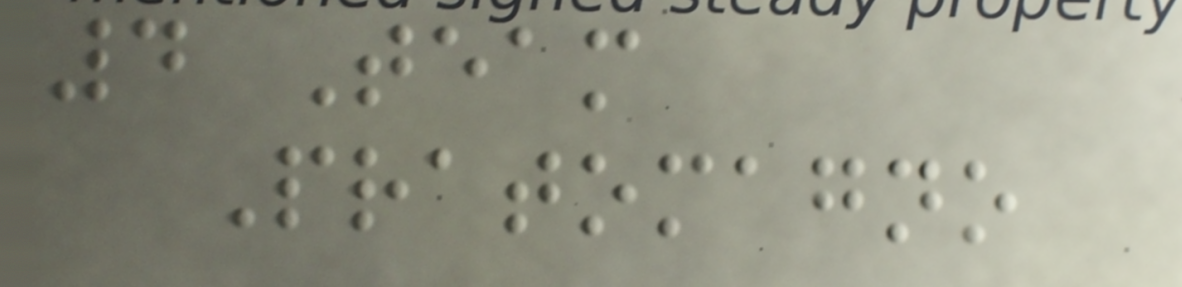4 Team
Pratomagno
